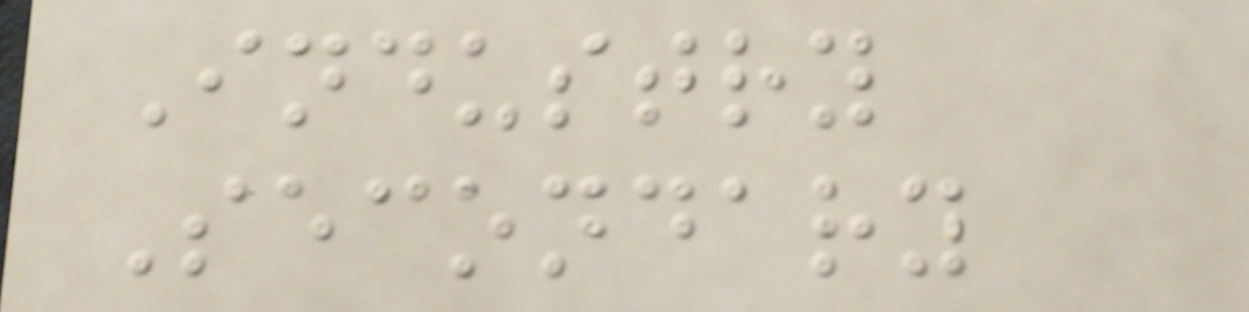Industry
Secondary
